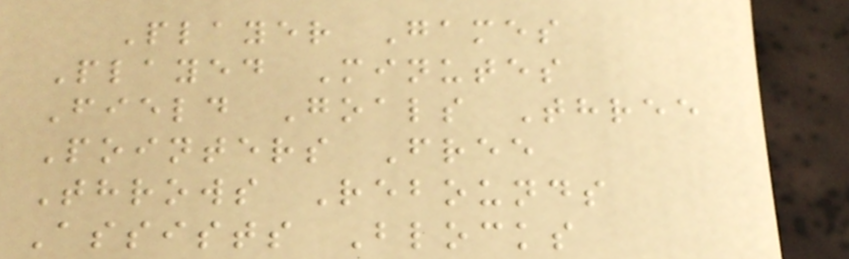Player Games
Played Minutes
Field Goals Three
Pointers Free
Throws Rebounds
Assists Blocks
